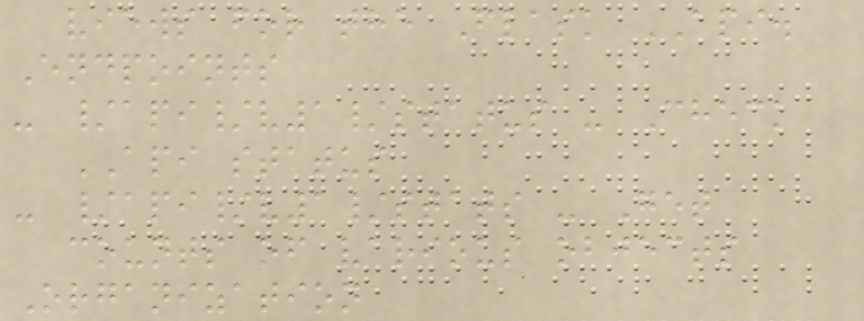views for the Flask API.
Endpoints
- /api/v1/status - Check
API status
- /api/v1/stats - Get
counts of various objects
Organization
